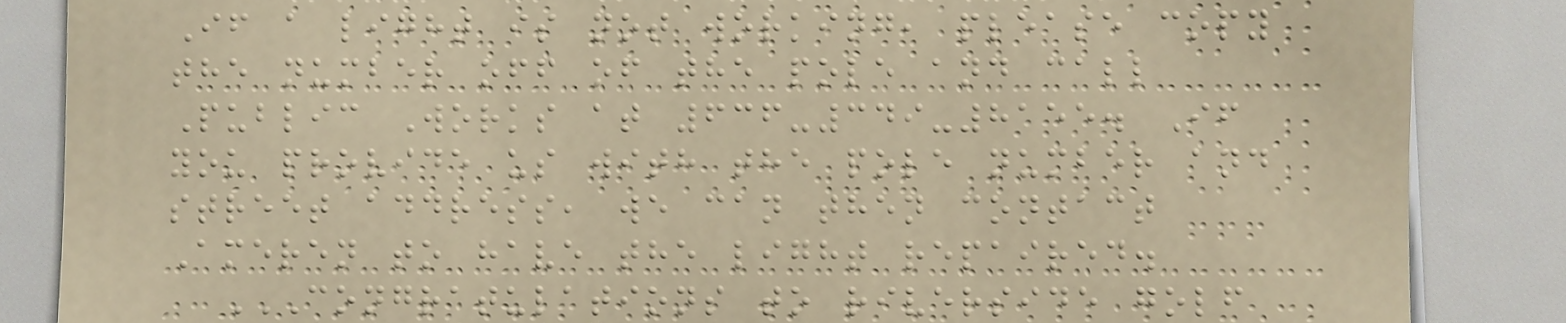If a light is not working, please copy
the number off of the pole and call
Public Works at 636-349-8155. If
you provide us with the pole number and
street address, we can then contact
Ameren to have the light repaired.
CONGRATULATIONS TO RIVERSIDE GOLF
